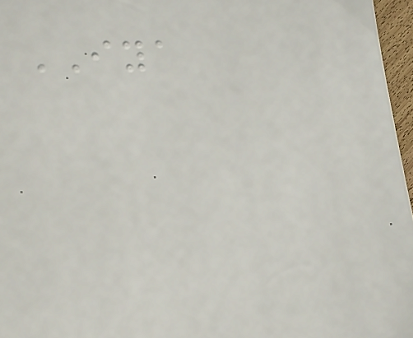IYA
